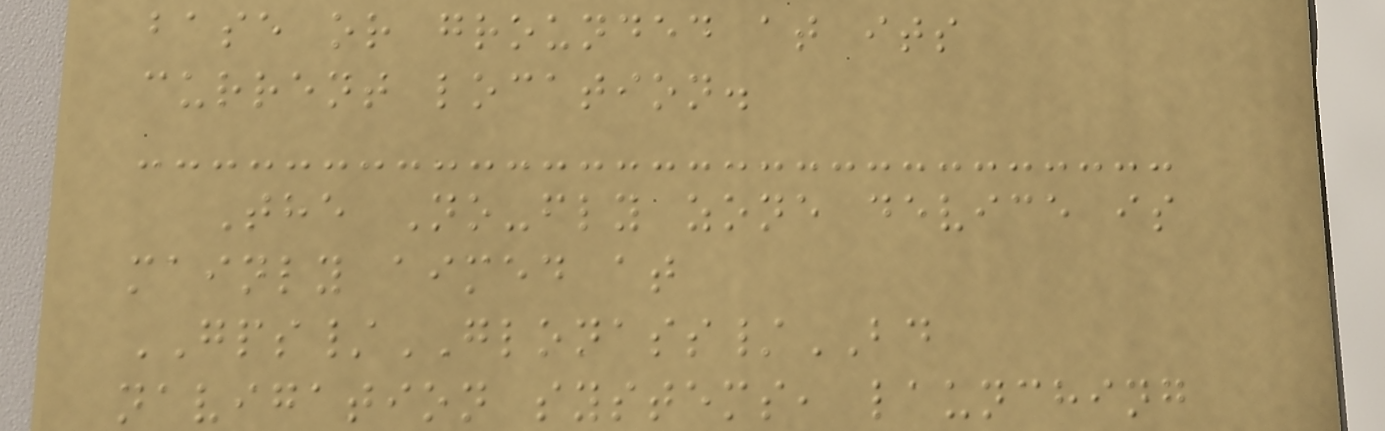base or grounded at its
current location.
The No-fly zone device is
mainly aimed at
GPS/GLONASS/BD
navigation systems, launching
